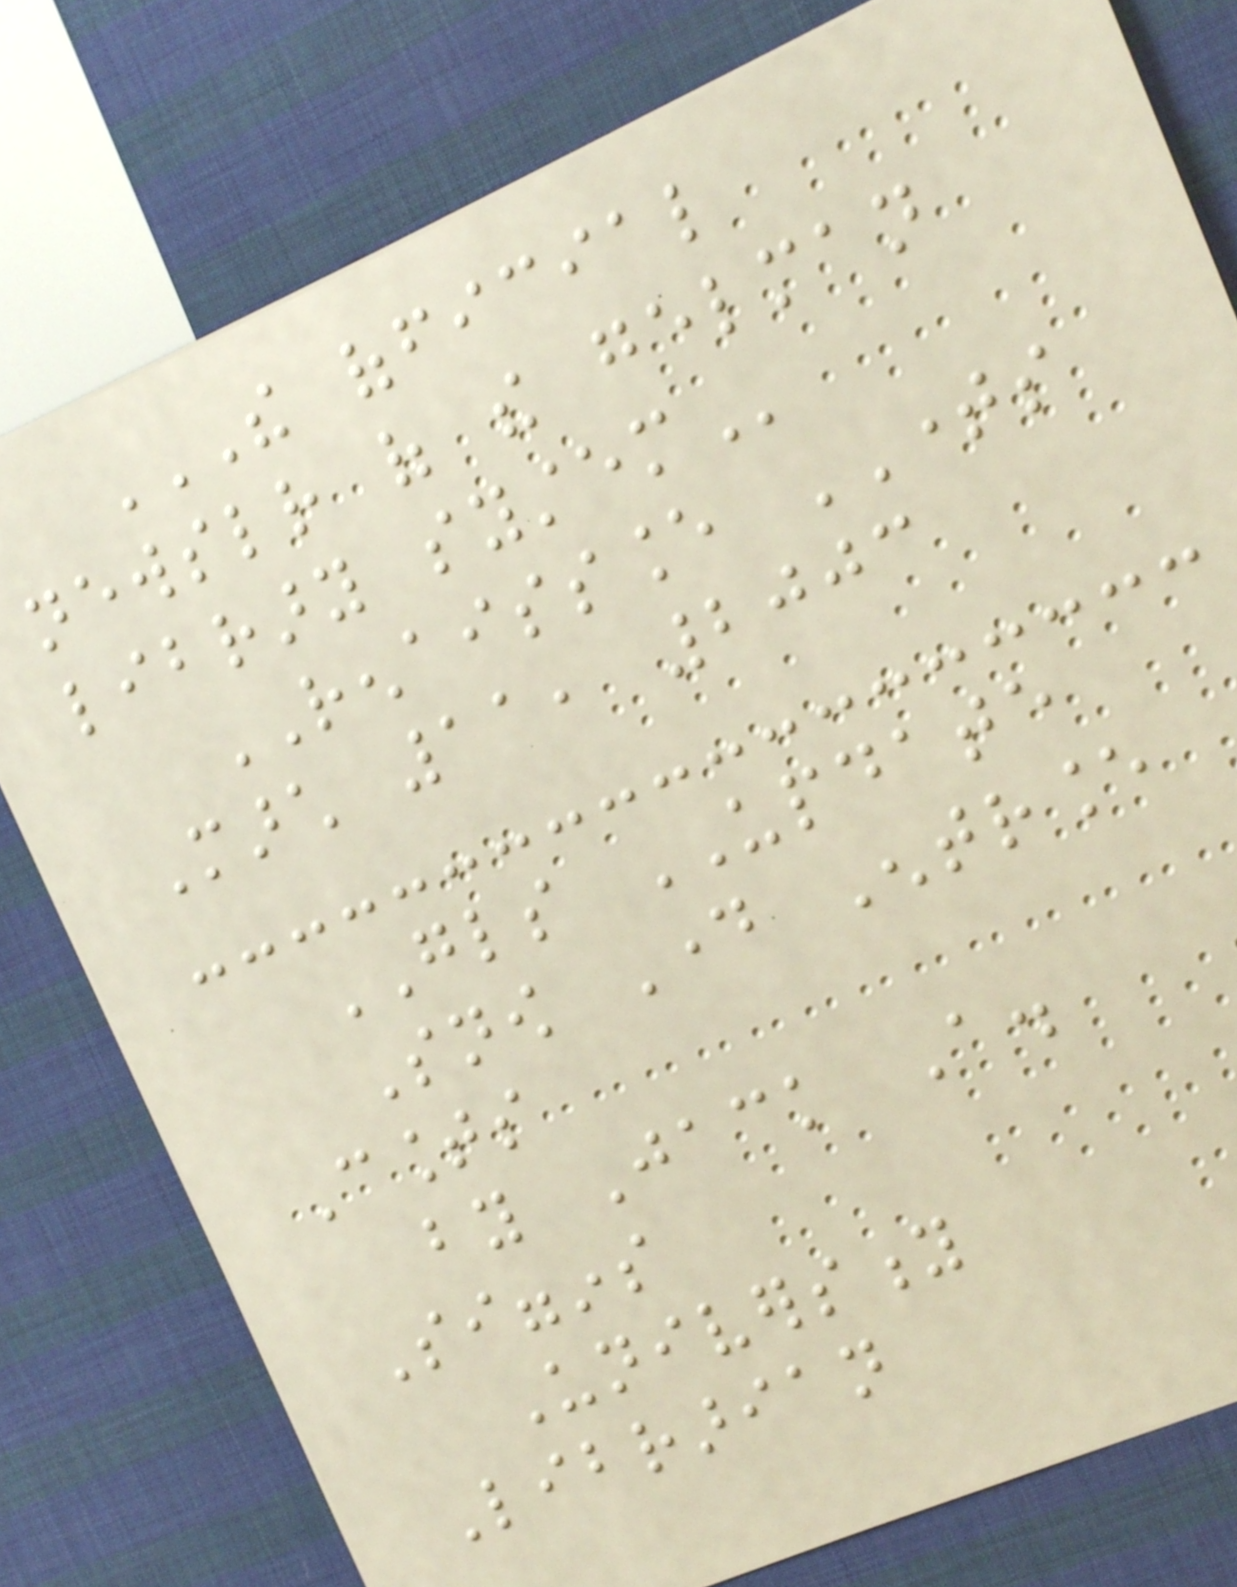THE OFFICIAL
NEWSLETTER OF THE GELMAN
LIBRARY SYSTEM
RENAISSANCE TIMES
March 11, 2003
GLS UPDATE
Snow Day Entrance
Counts
by Jack A.
Siggins
University
Librarian
